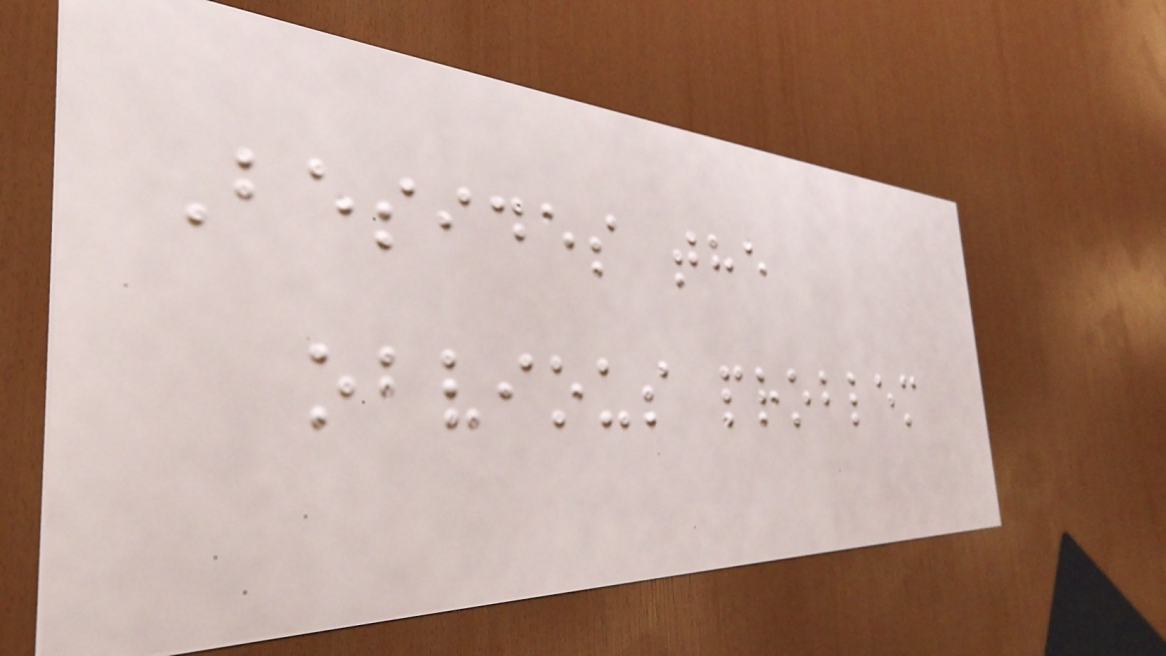Besides the
obvious problem
